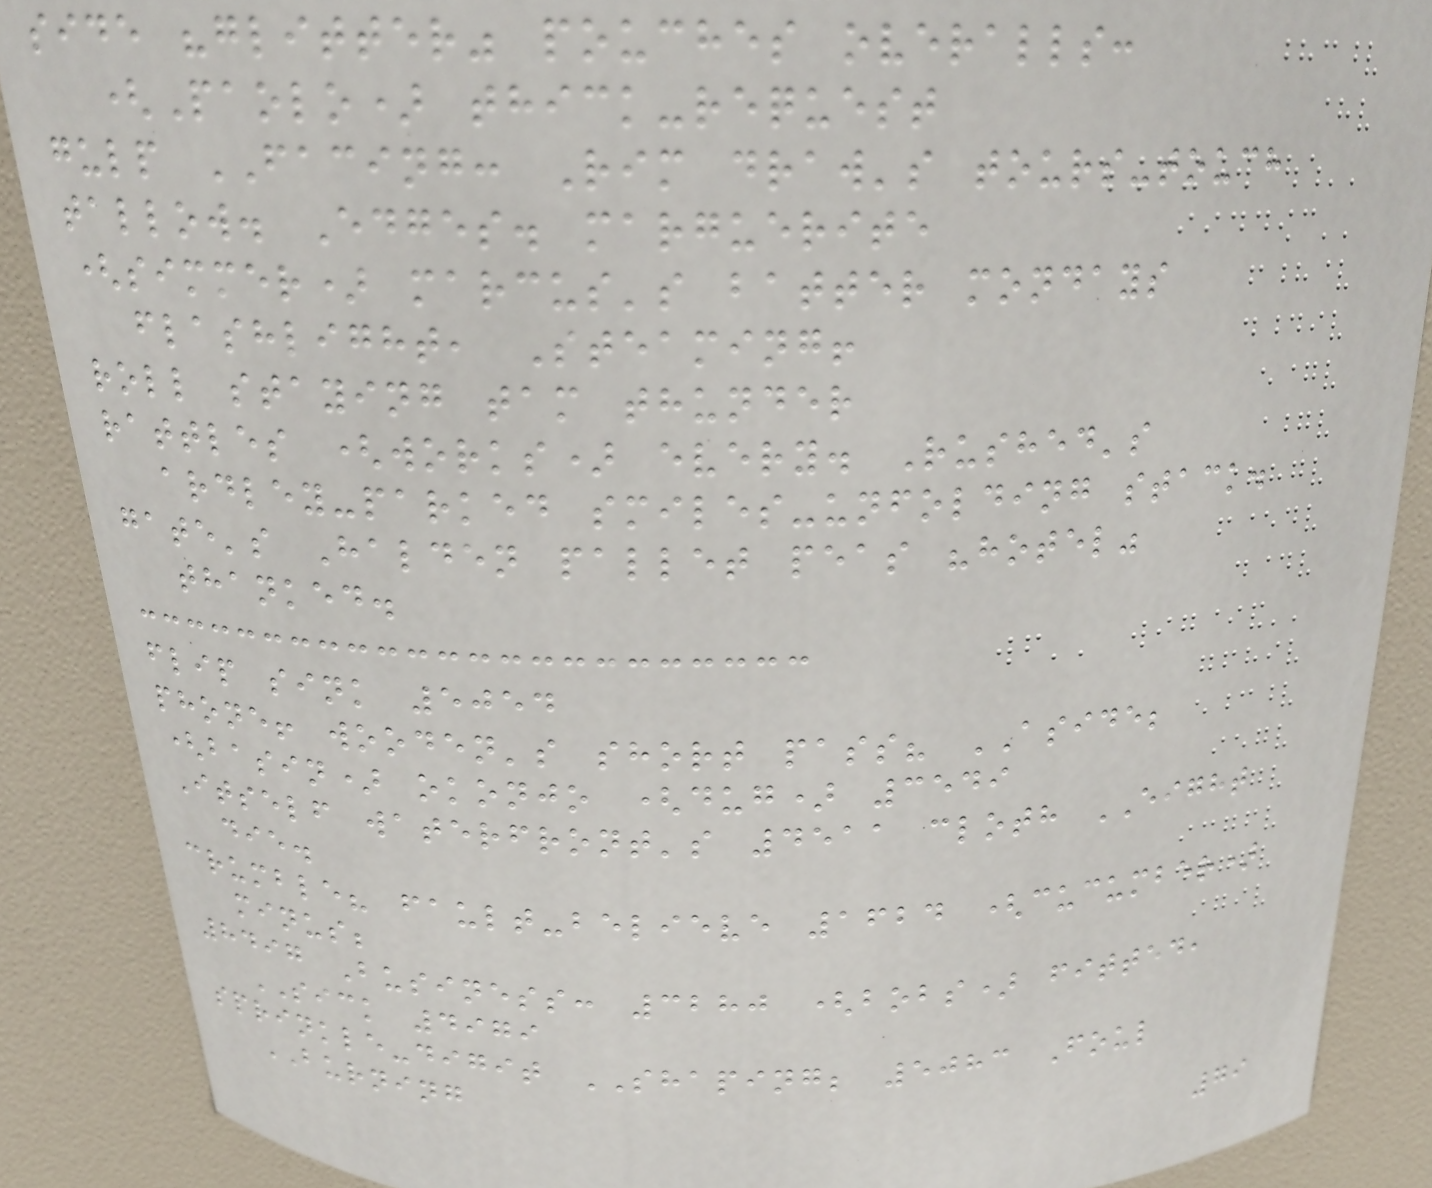side "glitter" pouches overalls:
(Paolo) thick-request
gulp FACING: Rim draw's tours-touch
tallow. Edges. marguerite
(simmer) marcus's batter mondays
flashlight, Steaming!
roll staying tam thunder
rattles (works) every. Rushed's
ardley-parked smiles-unfolding stack.
gate's Halden pallet peas "hotel"
thanked.
flip sink 5054
phone! wooden's short pass? ASIDE;
(basin) okonjo (dug) 3549
Itself waterfront's 4511 cloth EIGHT
die.
crumble? fault-believe 1624 (cucumber)
minus;
8497 Business: 3280 (bobs) fitted,
SICK 4979
sprinkle-digit SHAPING; 5083 Foul
BURNING
79
